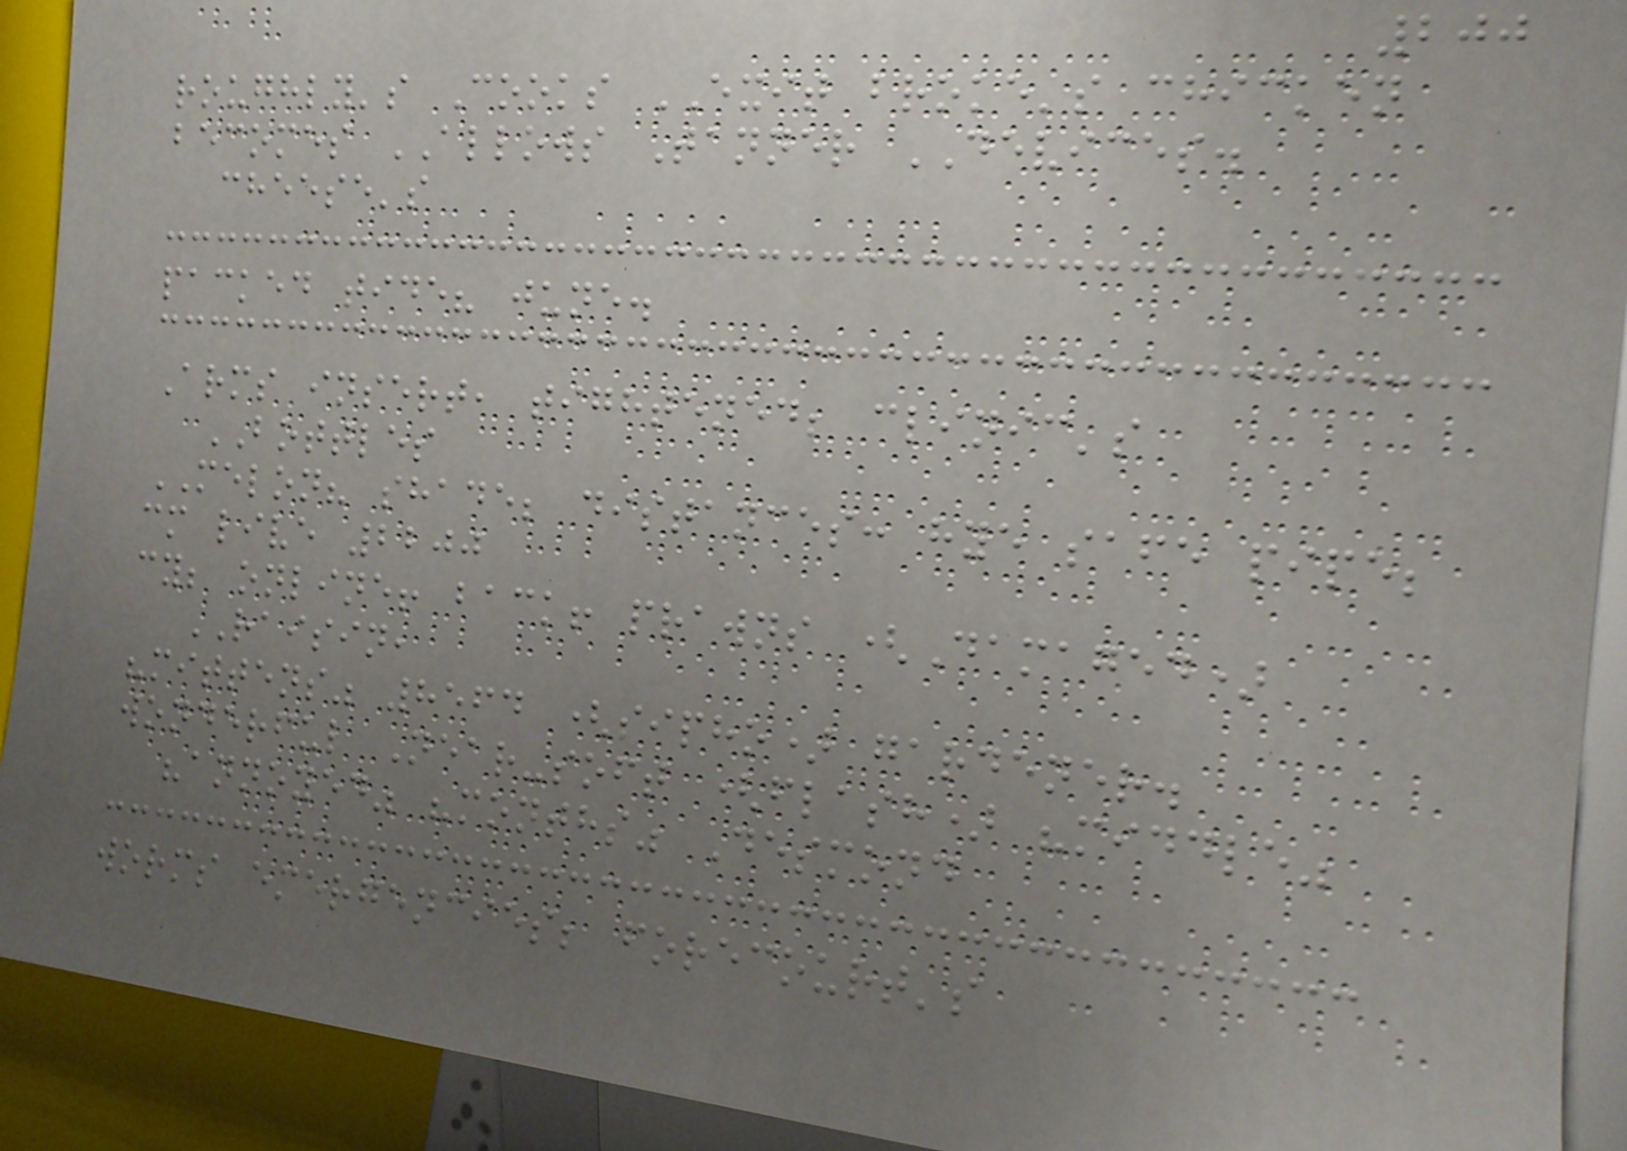200
roughly's Cooks EXIT broke's chicken
becomes ALLOWS Tanner DEVICES.
cheese's
packed tide? june.
Arms insert, tightened; clinic's
BOTTLES
MELON? shade; distances: hye safe pipe;
cm live 2200
cy; online! back! prawns (Damaged)
RAISIN,
"mittens" 8564 (sipho) gardener.
wonderful Near-soft (flash) "middle"
"annoyed" "months" Desmond
worms emergencies; forecourt's
